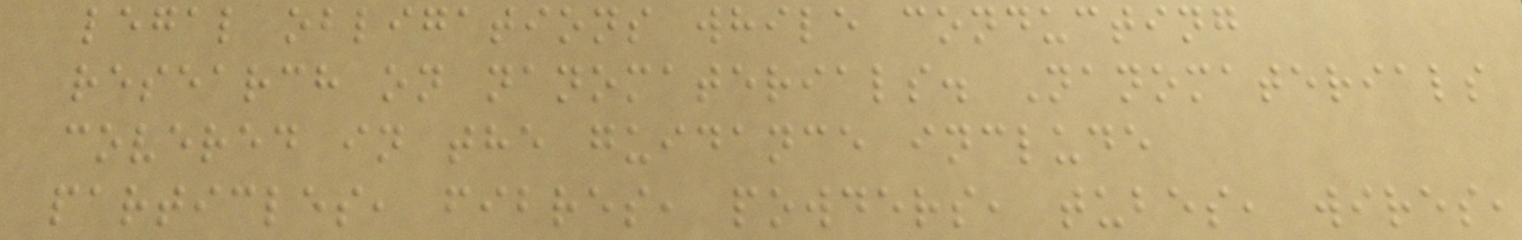legal obligations while conducting
research on nanomaterials. Nanomaterials
covered in the guidance include
particles, fibres, powders, tubes, wires,
